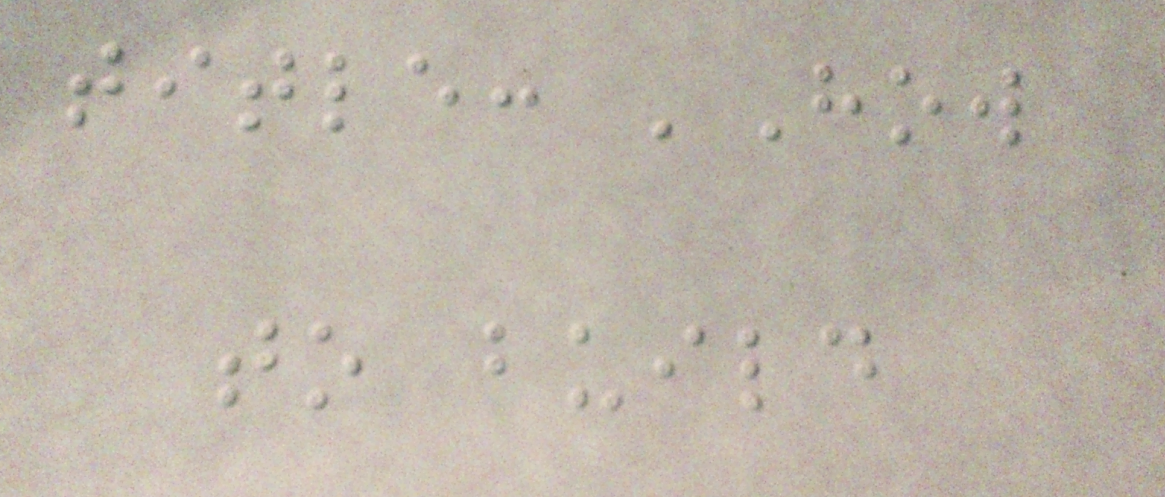title: 'How
to build
